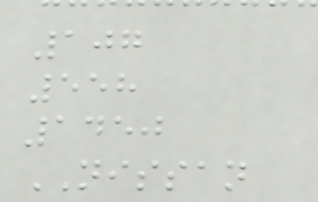107
558
1450
NISSAN
